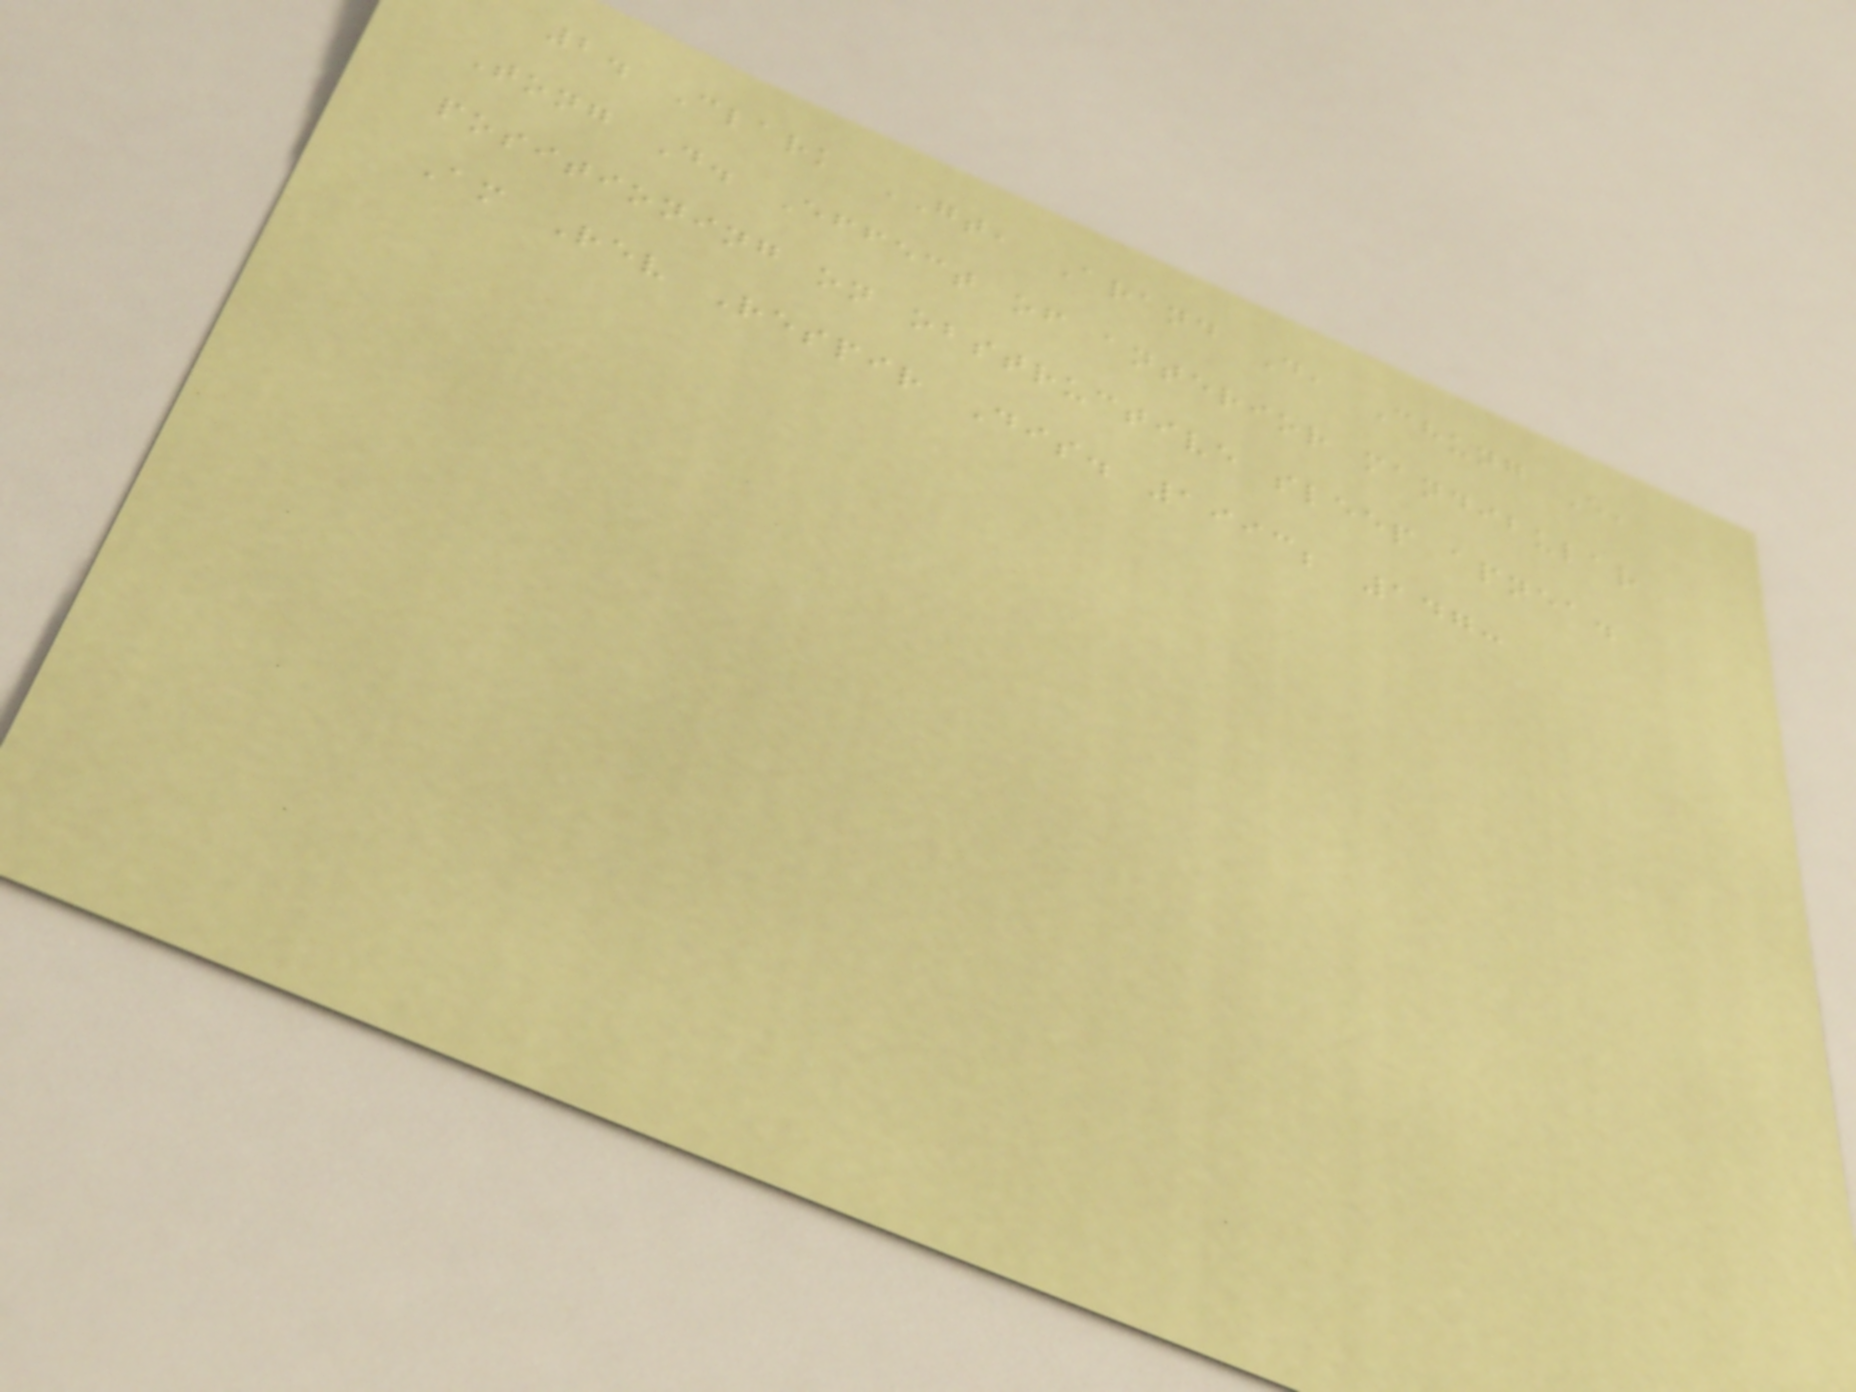2. Clark GT, Arand D, Chung E,
Tong D. Effect of anterior mandibular
positioning on obstructive sleep apnea.
Am Rev Respir Dis. 1993; 147:
